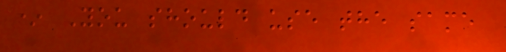* You should use the same
